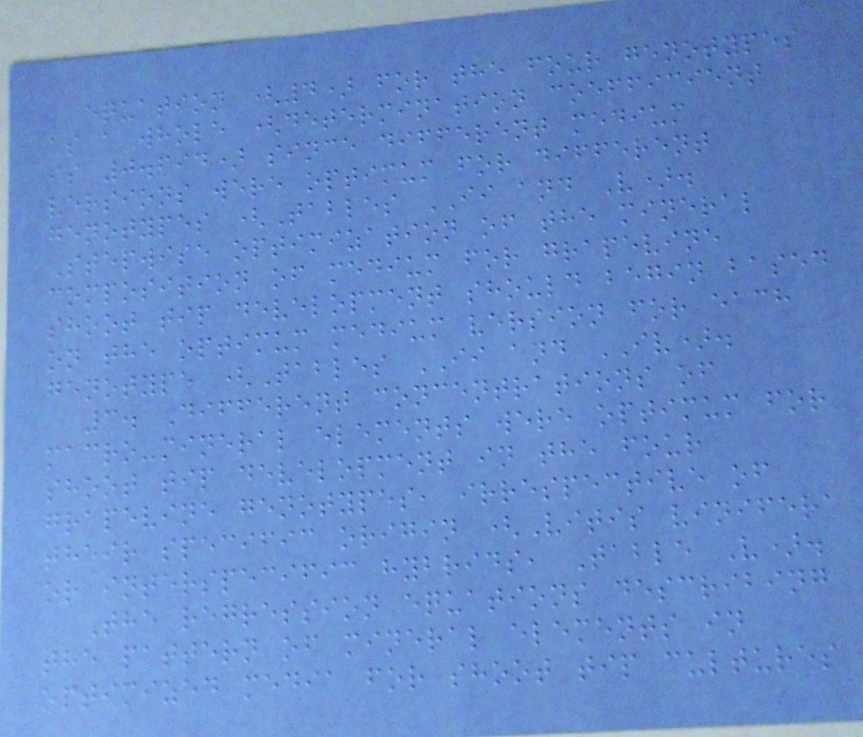equation (4) for the four genotypes
as a whole (determination coefficient
is 0.694) since different medium
versions were optimum for different
genotypes (Tables II and V).
Stepwise optimization of the mineral
composition of medium for grapevine
shoot tip development should begin based
on the optimum medium version for each
genotype (Tables II and IV).
3. Different concentrations of
macro-mineral elements were optimum for
shoot tip development in the four
grapevine genotypes, irrespective of
their specific origin (Vitis vinifera
or interspecific hybrids, Table V).
The regression equations describing
the pattern of mineral elements in
optimized media for shoot tip cultures
